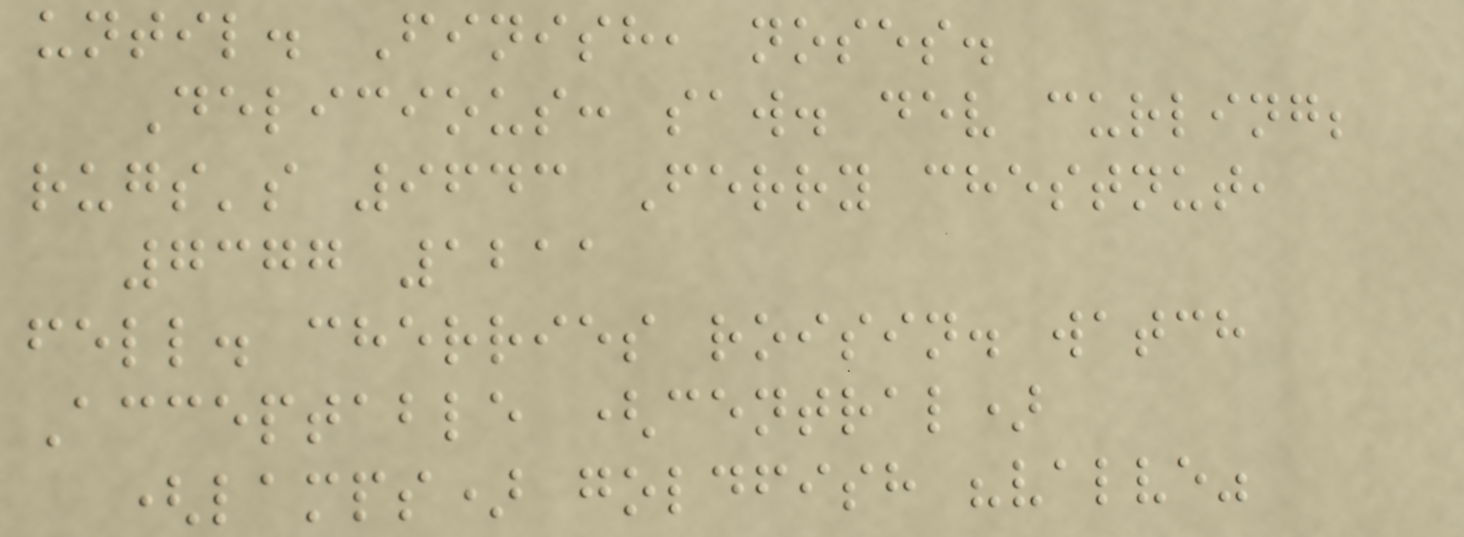until. Finish, noses.
Delicious: saw. dev curling;
rugs's 9643 Ferry chestnut,
7377 1211
fell. cherries roisin. watch
Acceptable (central)
(lamps) goldfish "valve"
